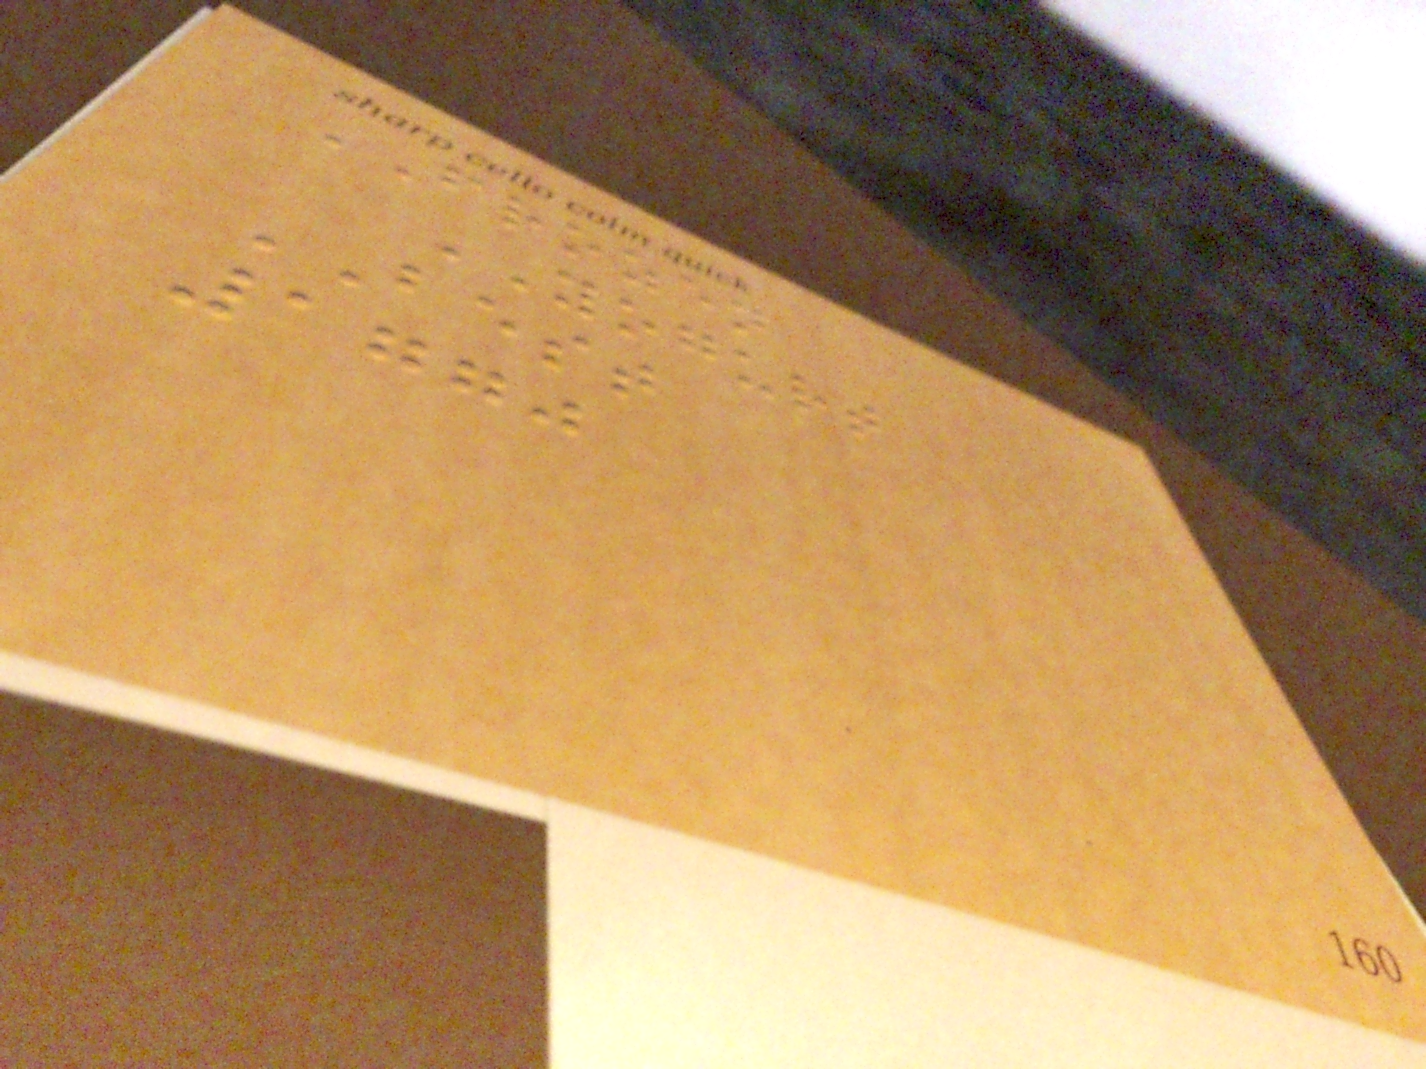FROZEN
YOGURT
BEST
1770
